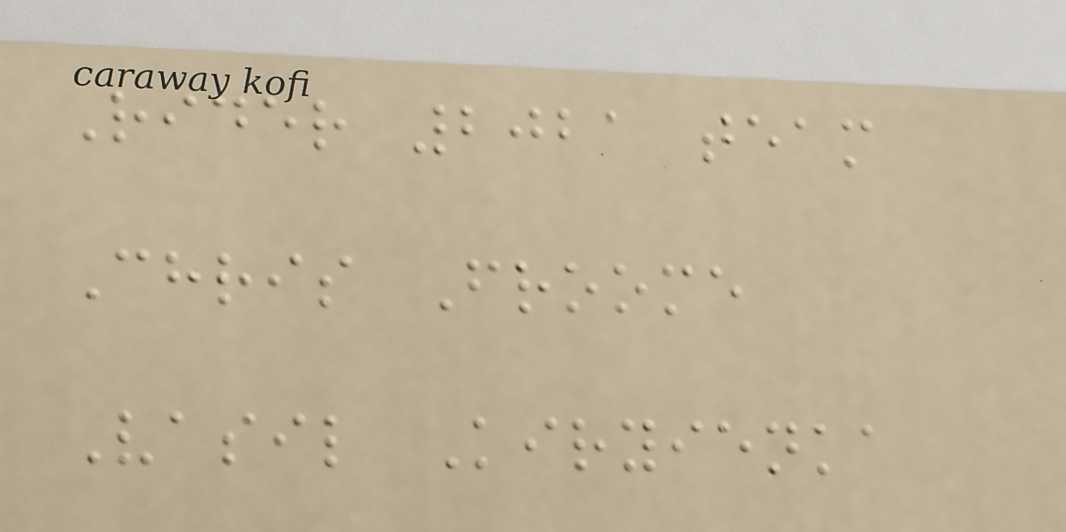Rider 2021 team
Chris Froome
Vasil Kiryienka
